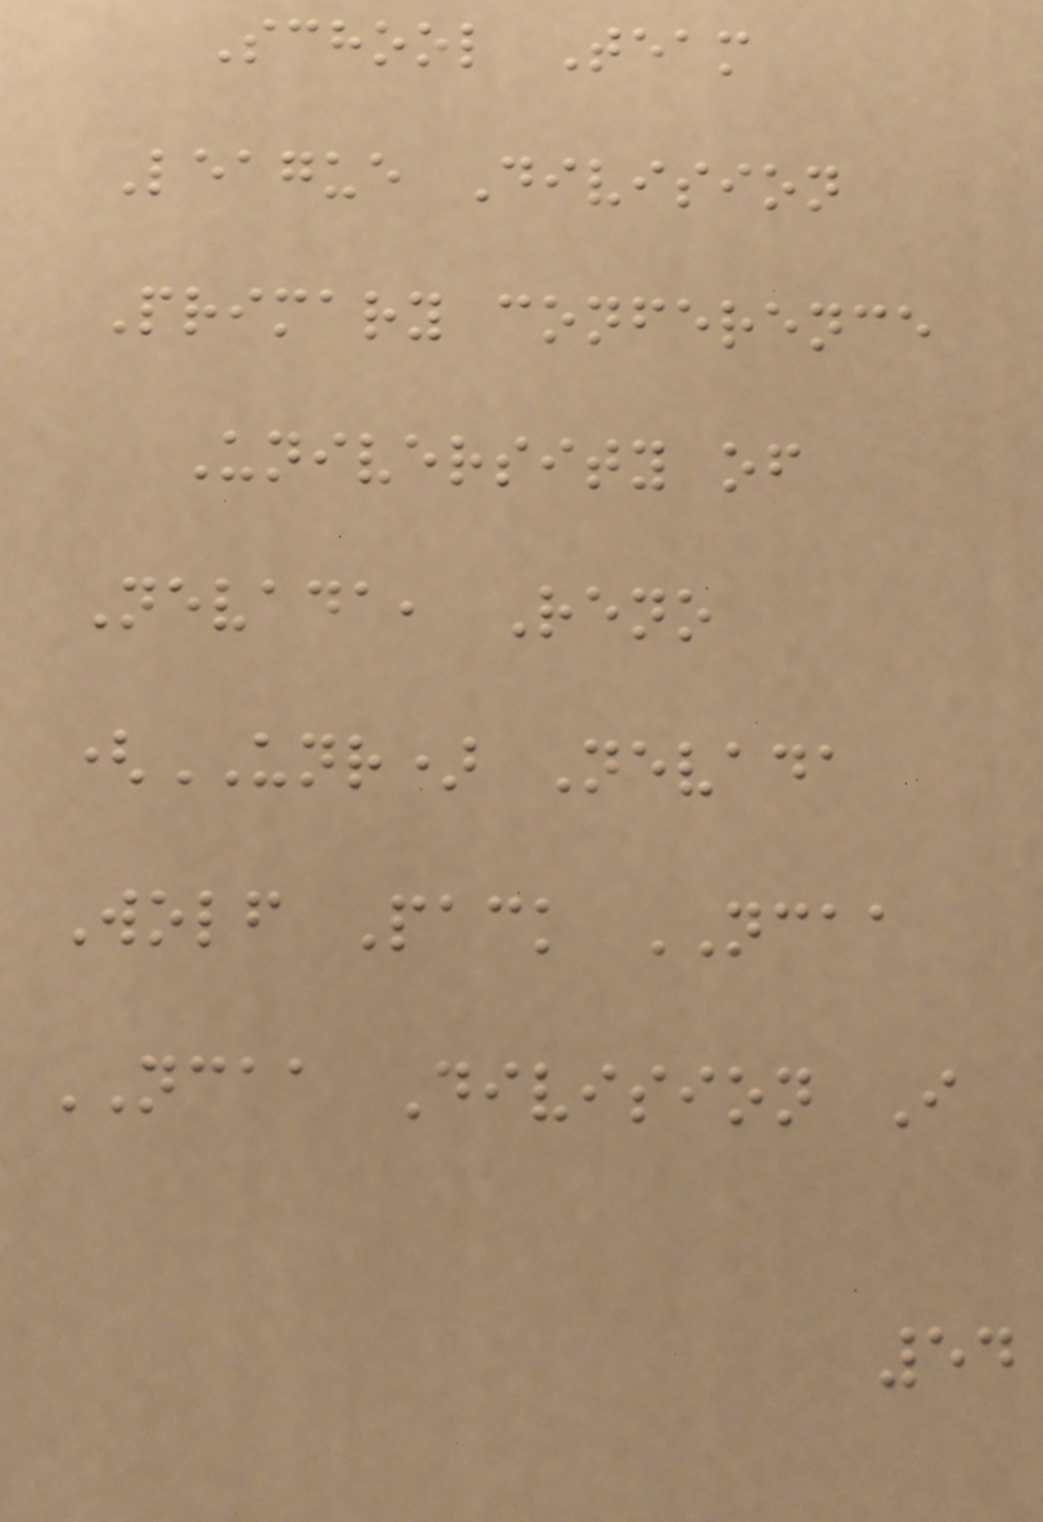School Team
League Division
Primary conference
University of
Nevada, Reno
(UNR) Nevada
Wolf Pack NCAA
NCAA Division I
54
